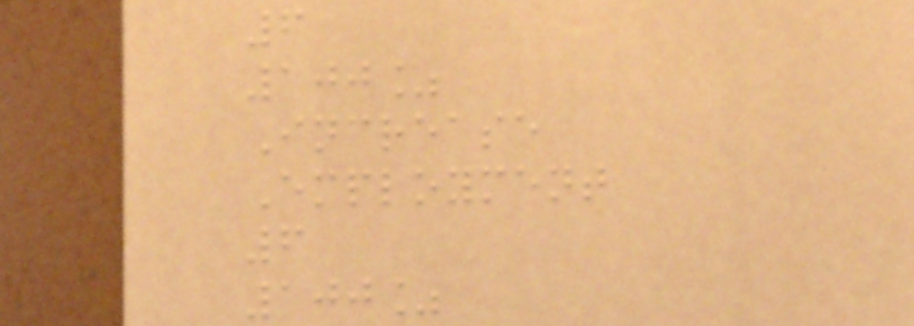6
100%
Increase
Employment
6
100%
